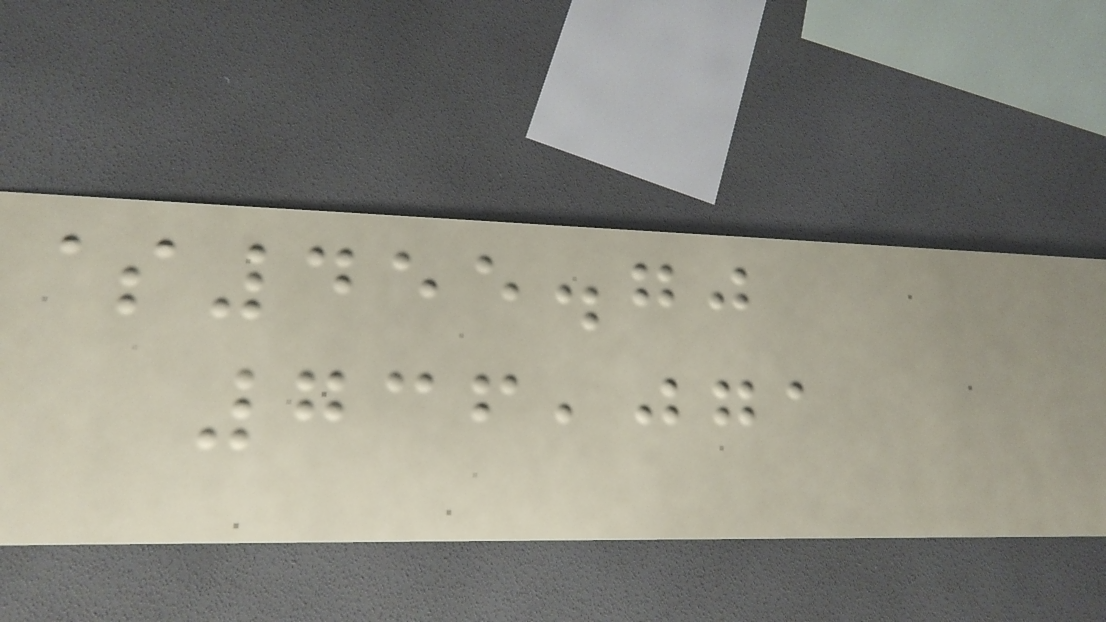$455.70
736,071
